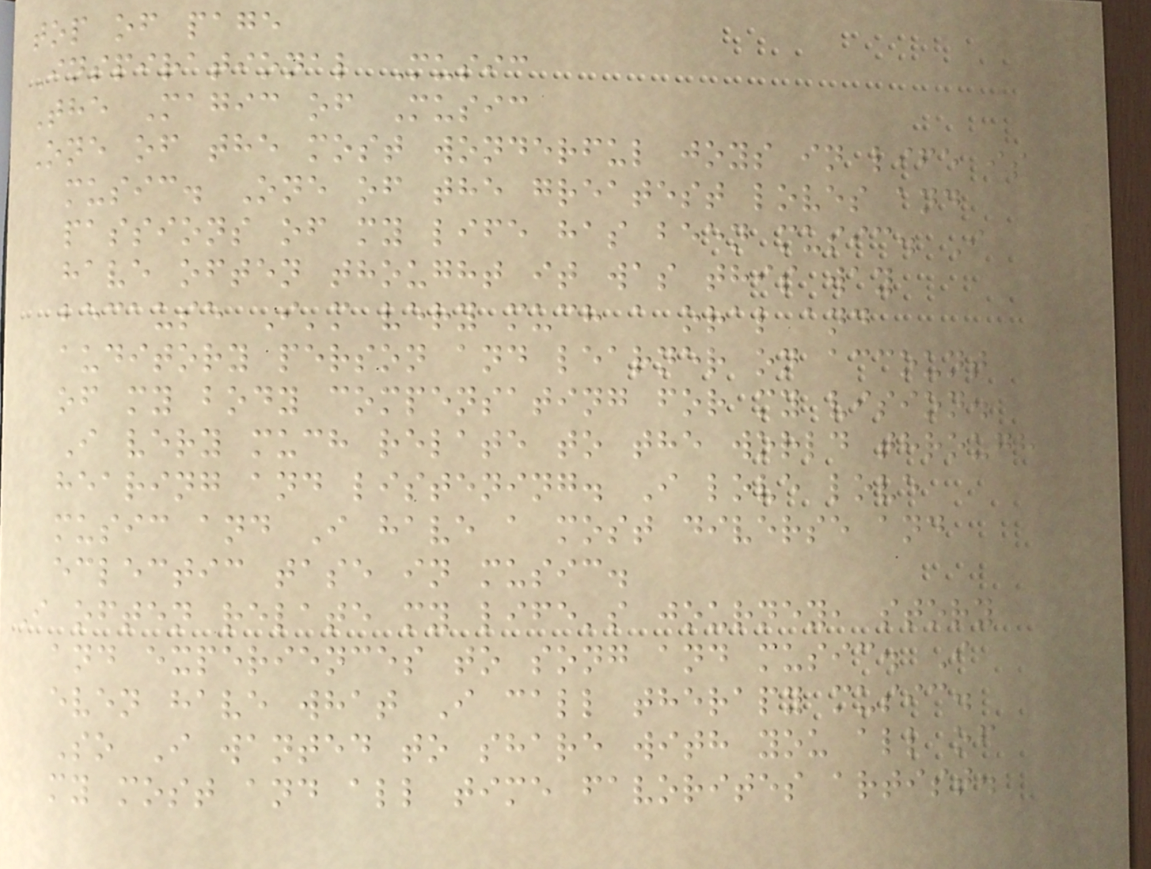top of page
Inspirational Music
The Magic of Music
One of the most wonderful joys in life is
music. One of the greatest loves and
passions of my life has been music. I
have often thought it was this way
because I'm very much a oral and
auditory person and learner on account
of my body compensating for my vision.
I very much relate to the world through
hearing and listening. I love love
music and I have a most diverse and
eclectic tase in music.
I often relate my life's journey, story
and experiences to song and music. I
even have what I call therapy music.
So I wanted to share with you all of
my most and all time favorites artist.
